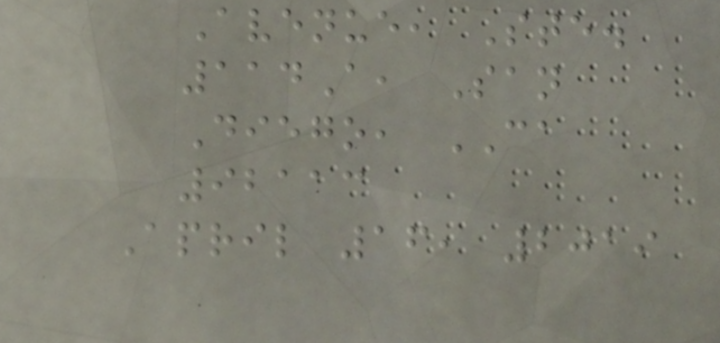Avenue, Ste.
114A, San
Diego, CA
92113
April 16, 2019
